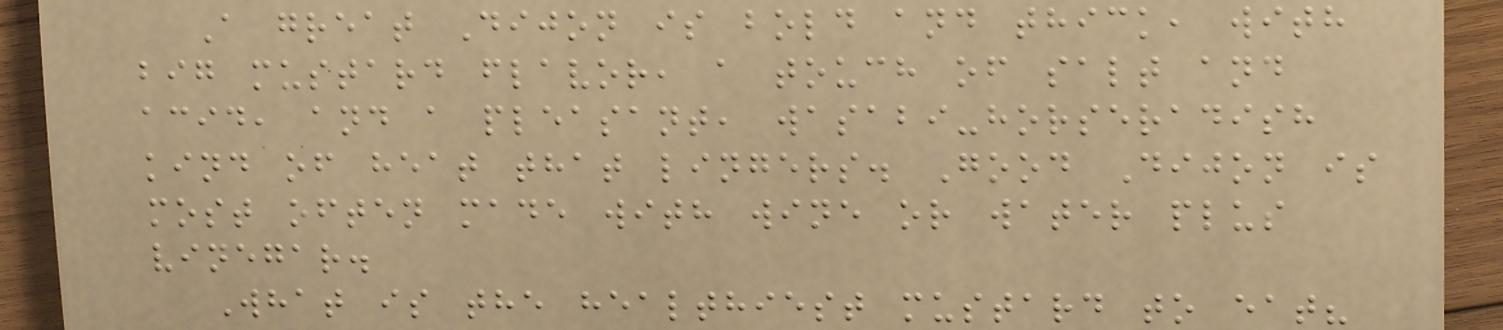A great Dijon is bold and thick, with
big mustard flavor, a touch of salt and
acid, and a pleasant, wasabi-horseradish
kind of heat that lingers. Good Dijon is
most often made with wine or water plus
vinegar.
What is the healthiest mustard to eat?
